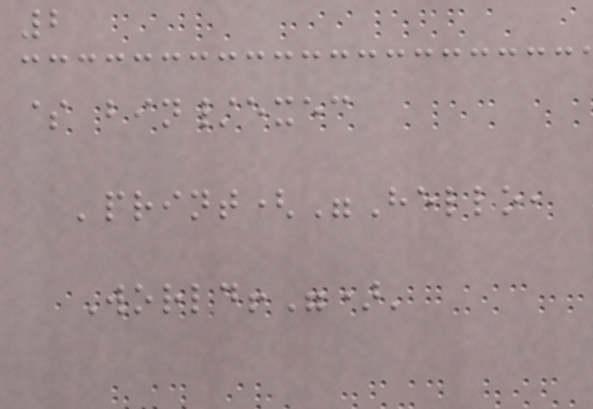2
$ bin/exec
'print("Hello,
World!")'
